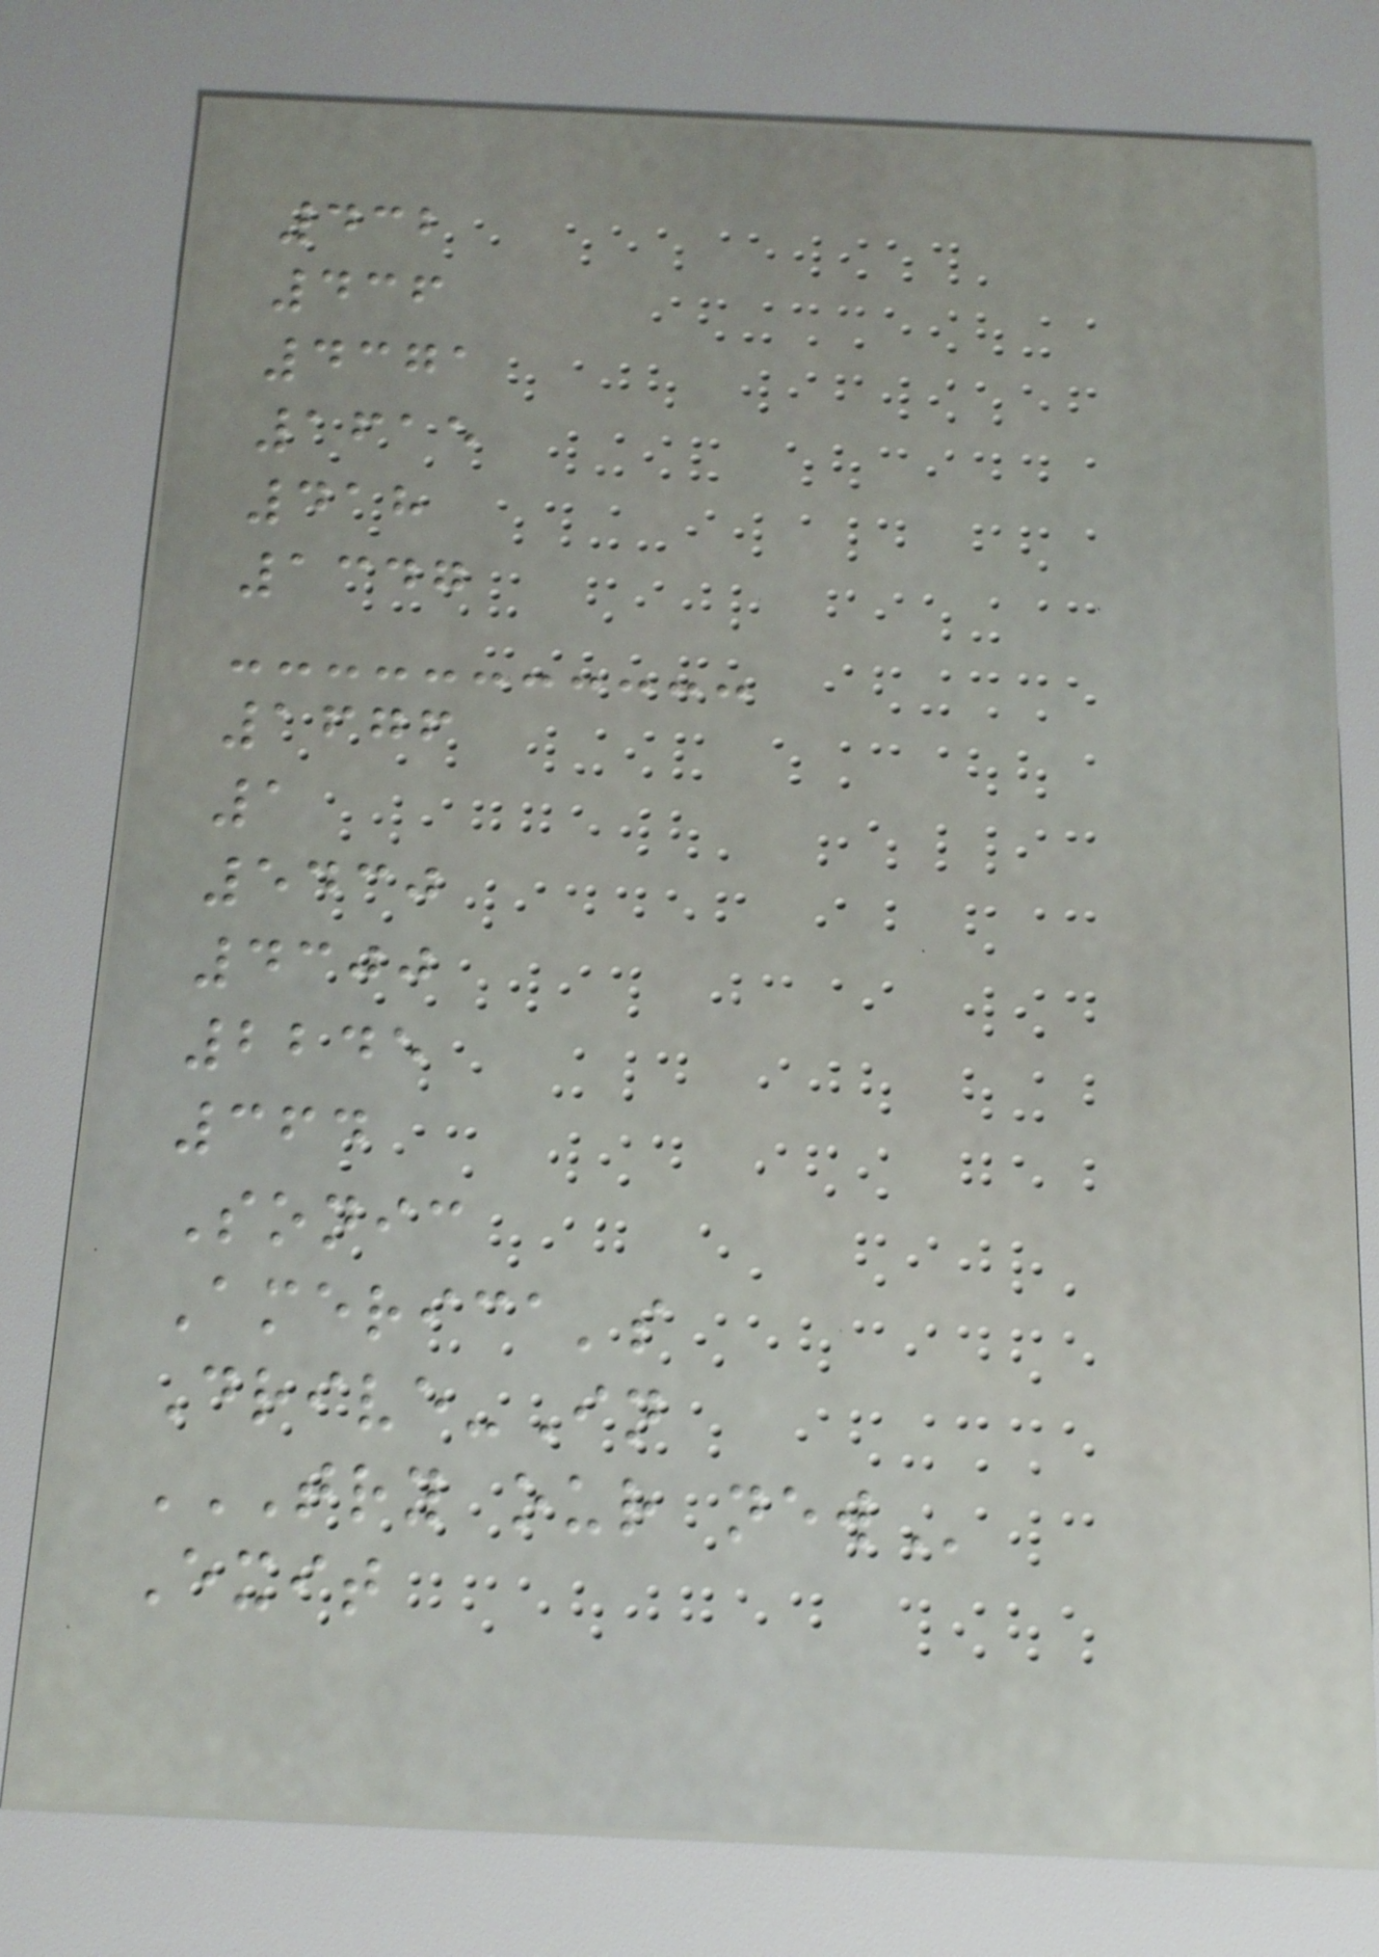432
436
4371
1615
418
1347
1676
1
5430
4300
2245
364
Sonic
America's
Drive-In
TRY OUR NEW
Exit
